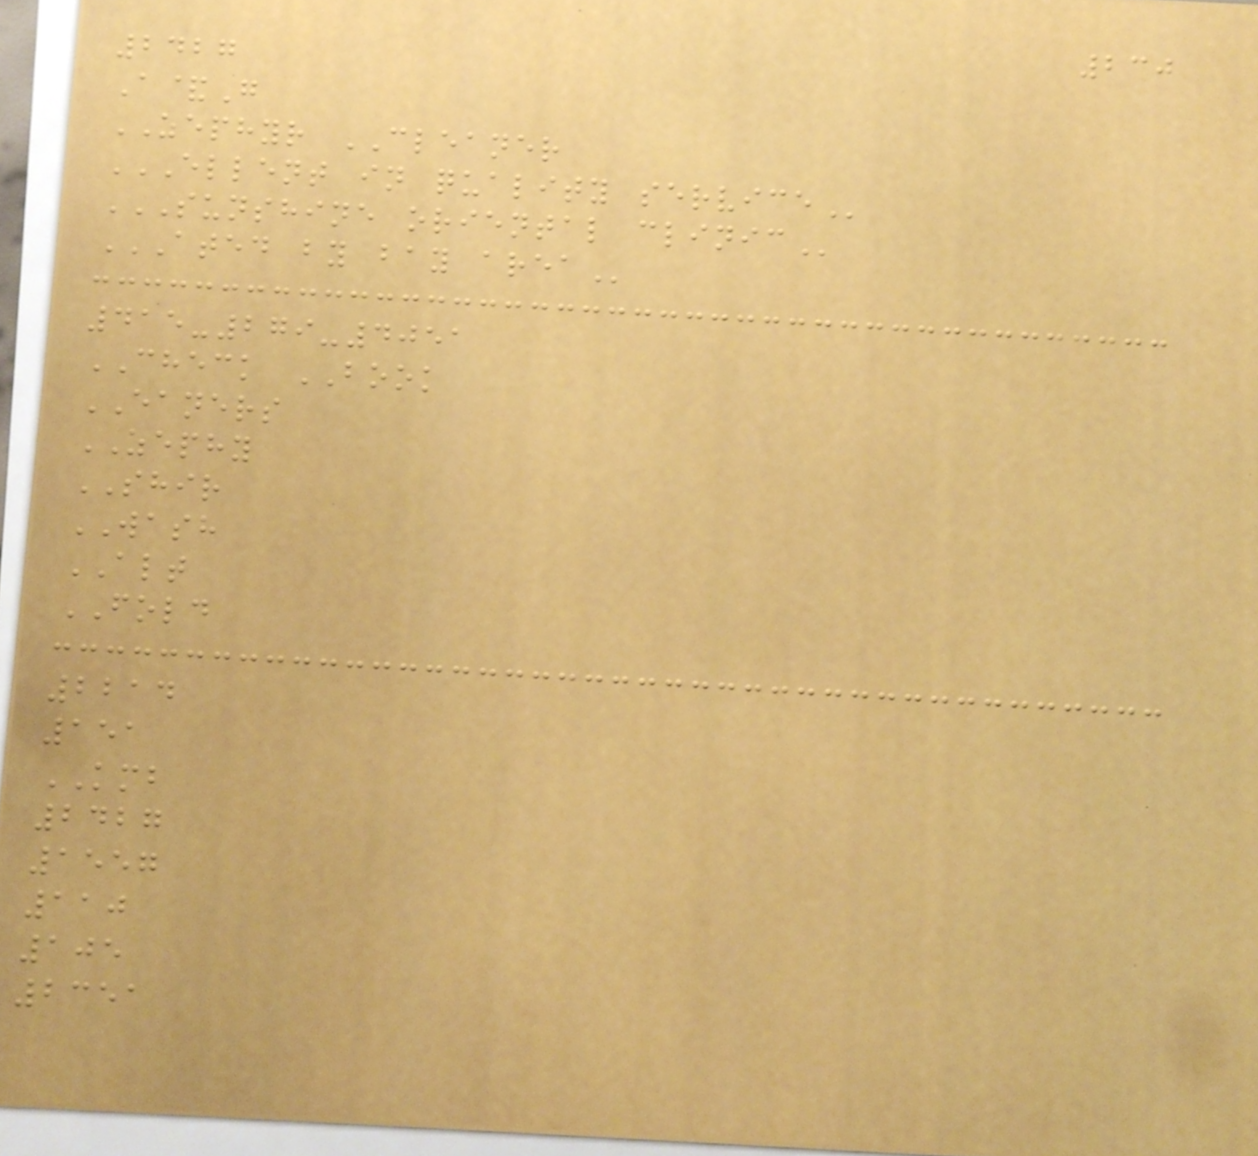230
2427
A&G
ZEPHYR CLEANER
ELLENT IN QUALITY SERVICE
SUNSHINE ORIENTAL CLINIC
ATED BY BAY AREA
415-279-4051
CHECK BOOK
EANERS
ZEPHY
SHIR
WASH
ALT
FOLD
2214
151
KMB
2427
1557
110
105
2351
